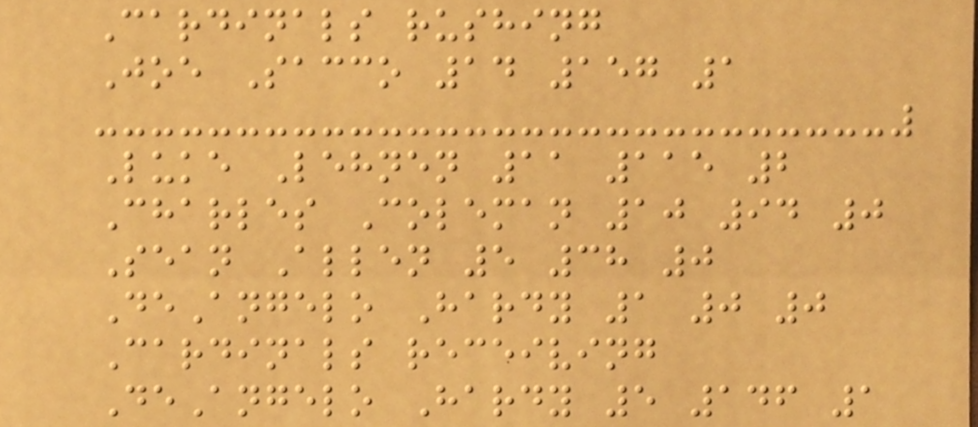Cardinals rushing
Joe Sacco 14 157 1
Luke Lehnen 11 115 2
Charles Coleman 10 94 0
Sean Allen 5 38 0
DeAngelo Hardy 1 0 0
Cardinals receiving
DeAngelo Hardy 5 146 1
